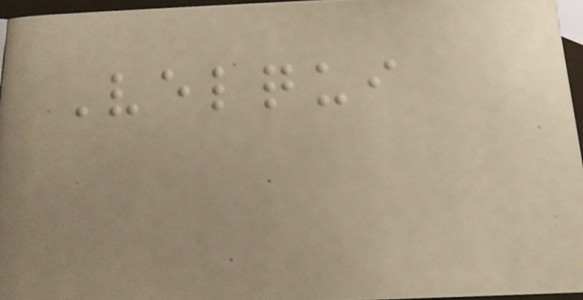Velqui
